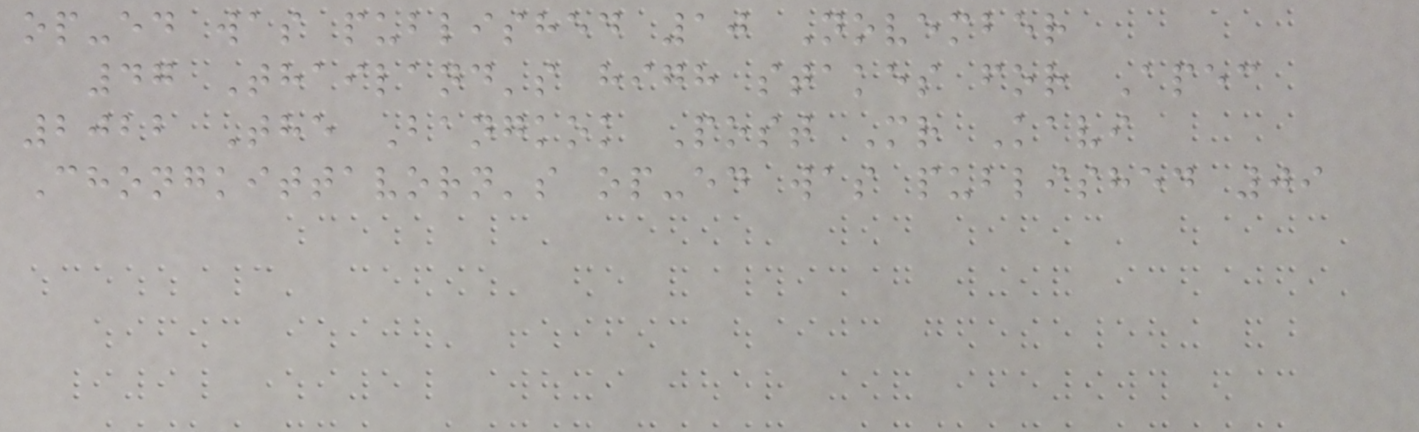op-ed was published 10 November
47 Thailand's high stakes for Apec
2022 The Bangkok Post Mr Kavi
Chongkittavorn's op-ed was published 09
